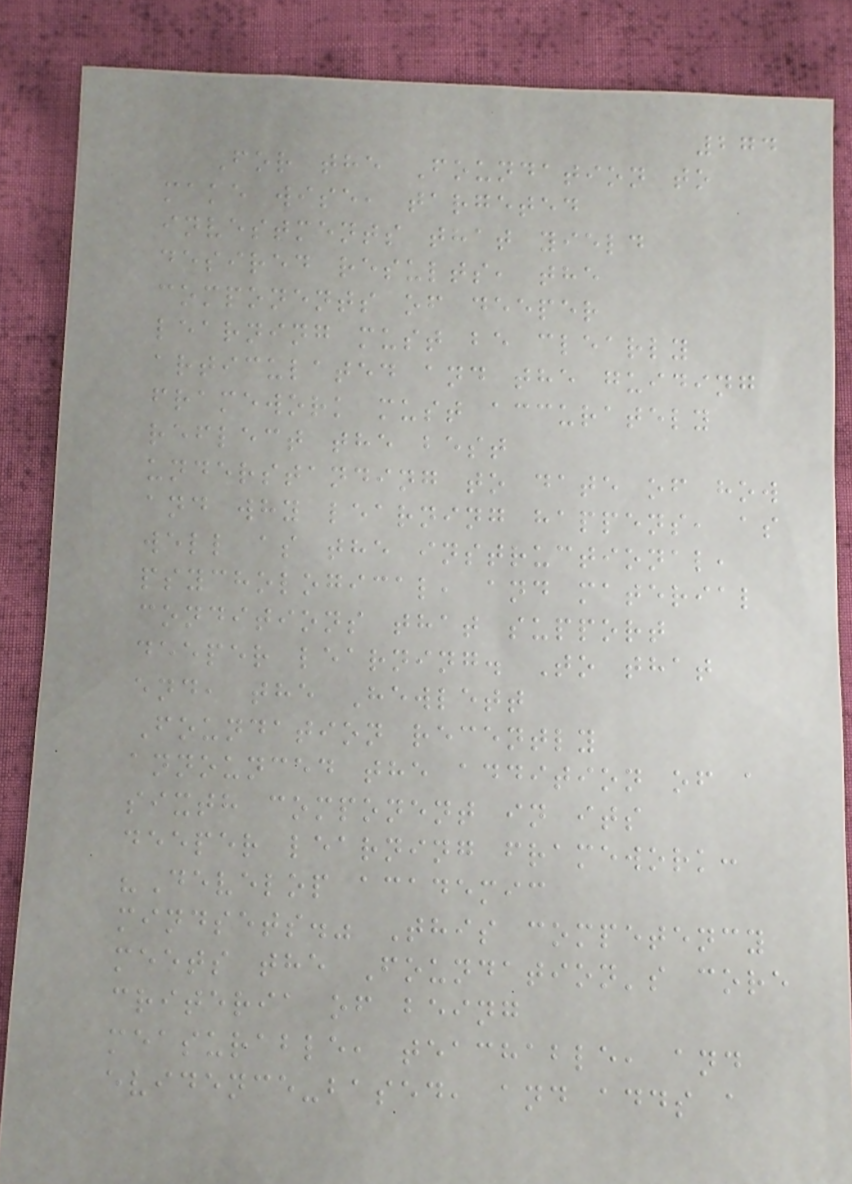274
For the Foundation to
make wise, targeted
investments that yield
desired results, the
components of deeper
learning must be clearly
articulated and the guiding
framework must accurately
reflect the best
understanding to date of how
and why learning happens, as
well as the instructional,
psychological, and material
conditions that support
deeper learning. To that
end, the Hewlett
Foundation recently
announced the addition of a
sixth component in its
deeper learning framework:
"Develop academic
mindsets." This competency
meets the Foundation's core
criteria of being
measurable, teachable, and
evidence-based, and adds a
